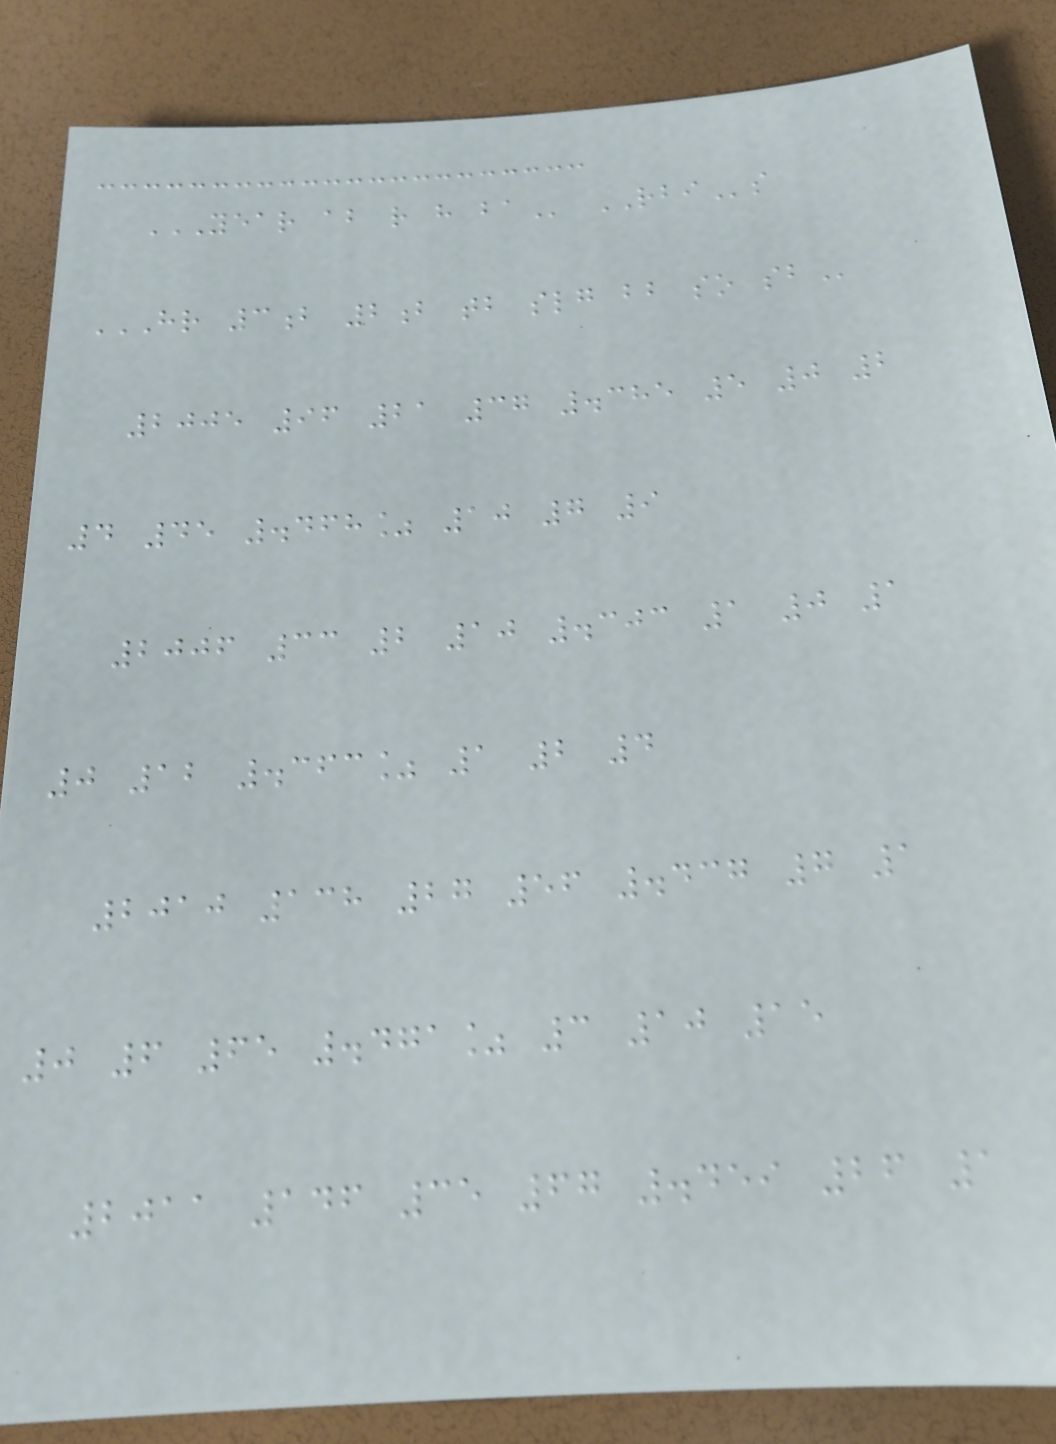YEAR AB R H BA RBIs
HR 3B 2B TB SLG BB SO SB
2005 96 21 37 .385 5 0 2
4 45 .468% 10 7 9
2006 33 2 10 .303 1 0 1
0 12 .363% 1 2 4
2010 138 27 56 .437 7 1
0 6 65 .471% 3 10 15
2011 146 35 67 .459 26 1
